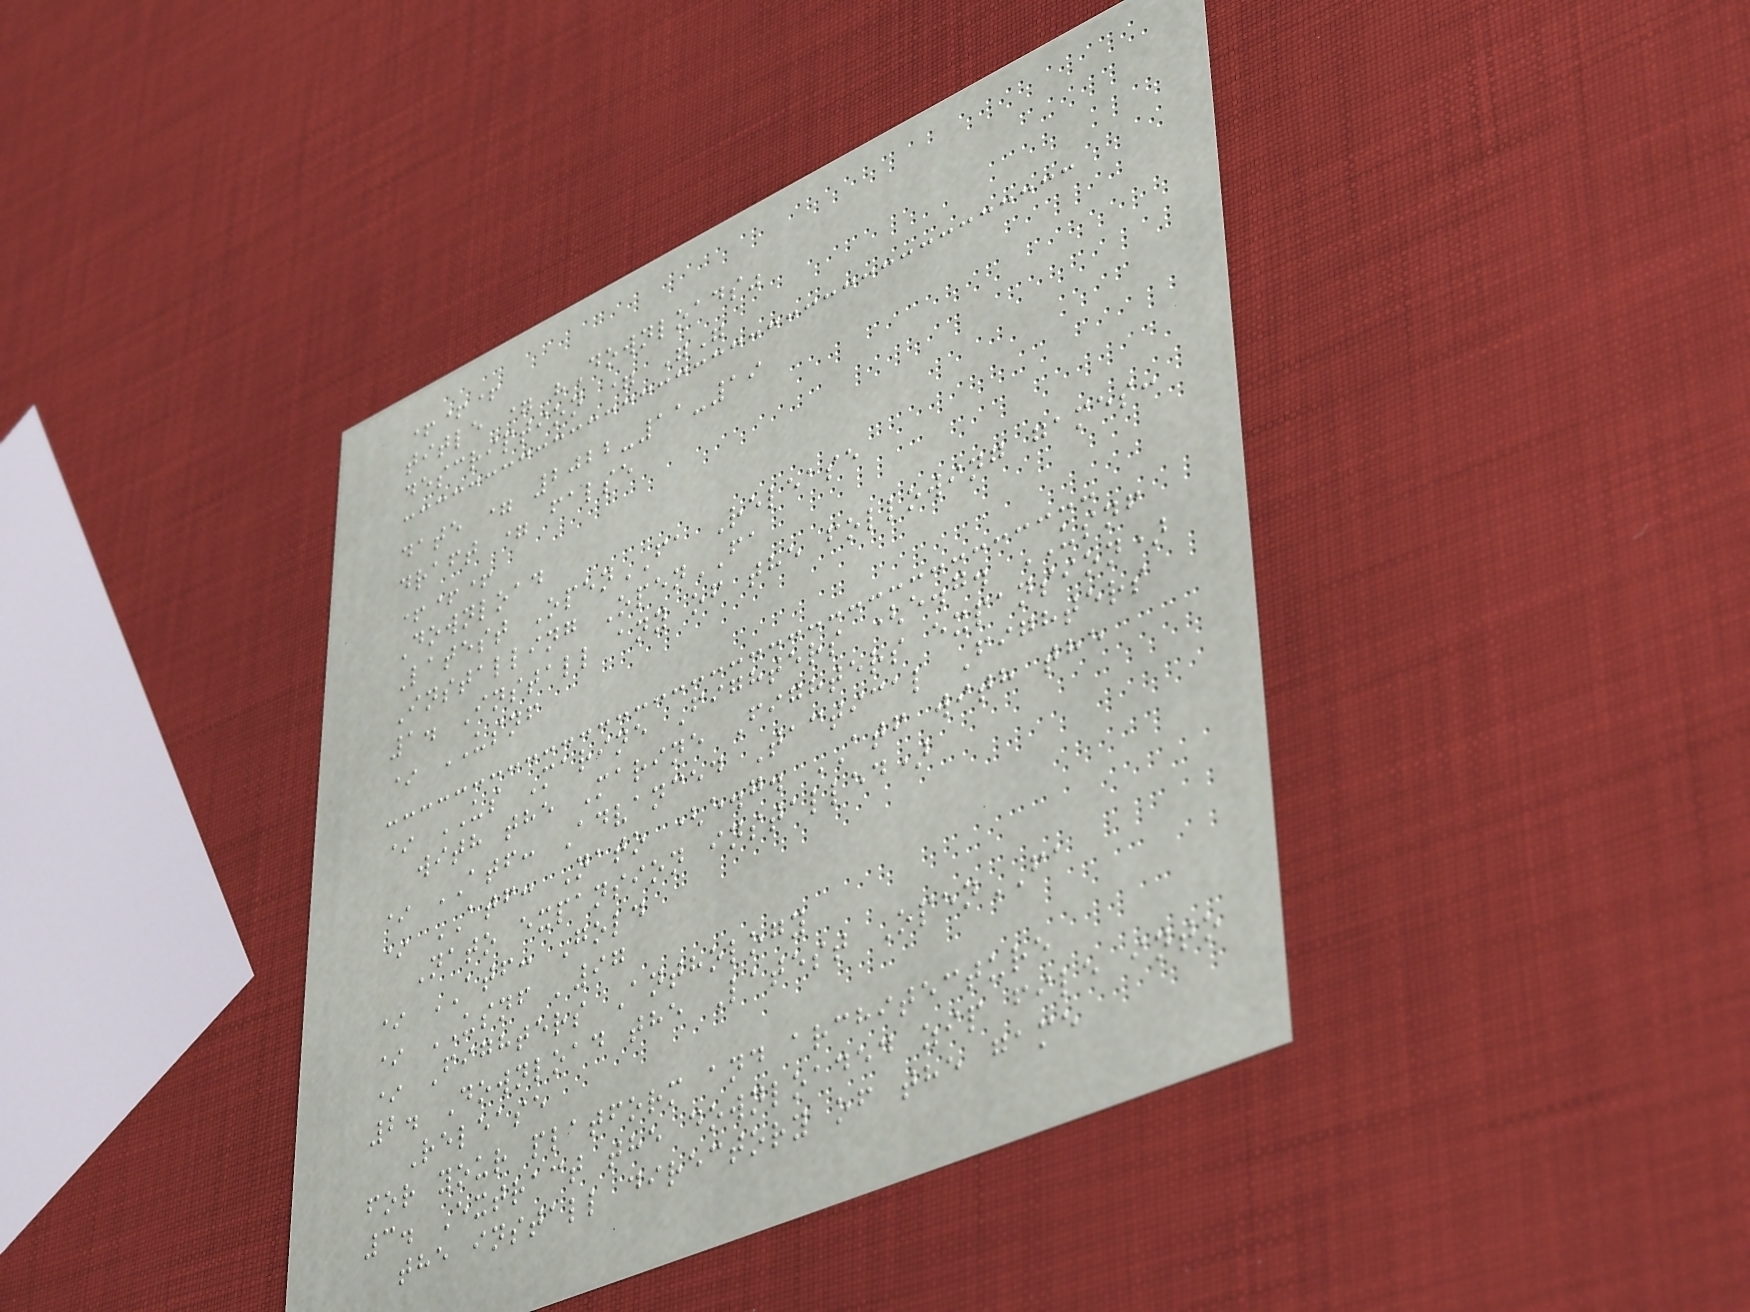+++
title = "Downloads"
description = ""
date = 2022-11-19
draft = false
+++
Download
Latest OpenFA Release
Installing OpenFA
1. Install any of the following games:
* USNF
* US Marine Fighters (e.g. USNF
with the Marine Fighters expansion)
* ATF: Advanced Tactical Fighters
* ATF: Nato (e.g. ATF with the
Nato expansion installed)
* ATF: Gold
* USNF '97
* Fighters Anthology
2. Download the Latest OpenFA
Release
for your platform and architecture
3. Extract the downloaded zip file into
the install directory of the game
